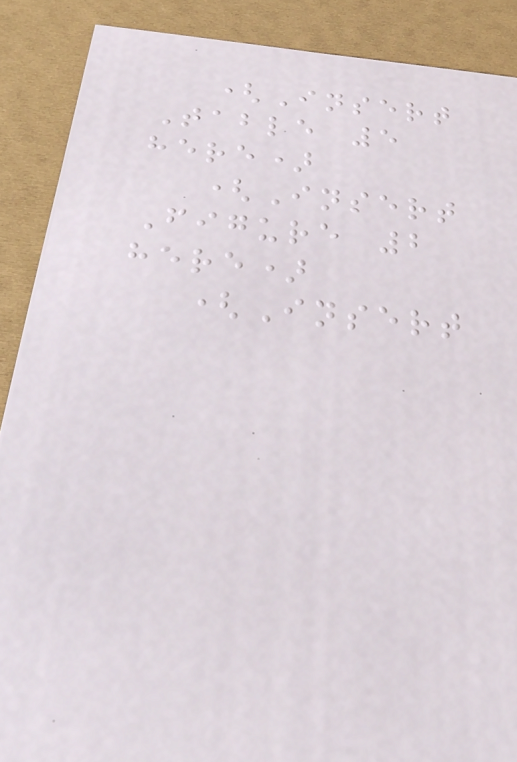(Insert
Table 5
here)
(Insert
Figure 2
here)
(Insert
